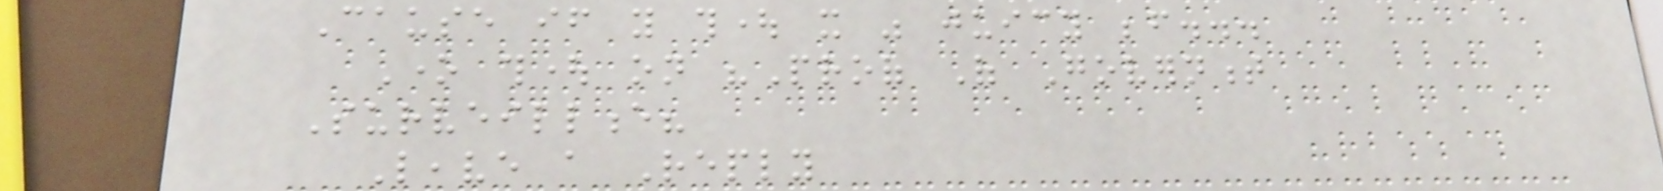Cause if you thought it was juicy before...
One thought on "Proof Of Government
Surveillence?
Leave a Reply
